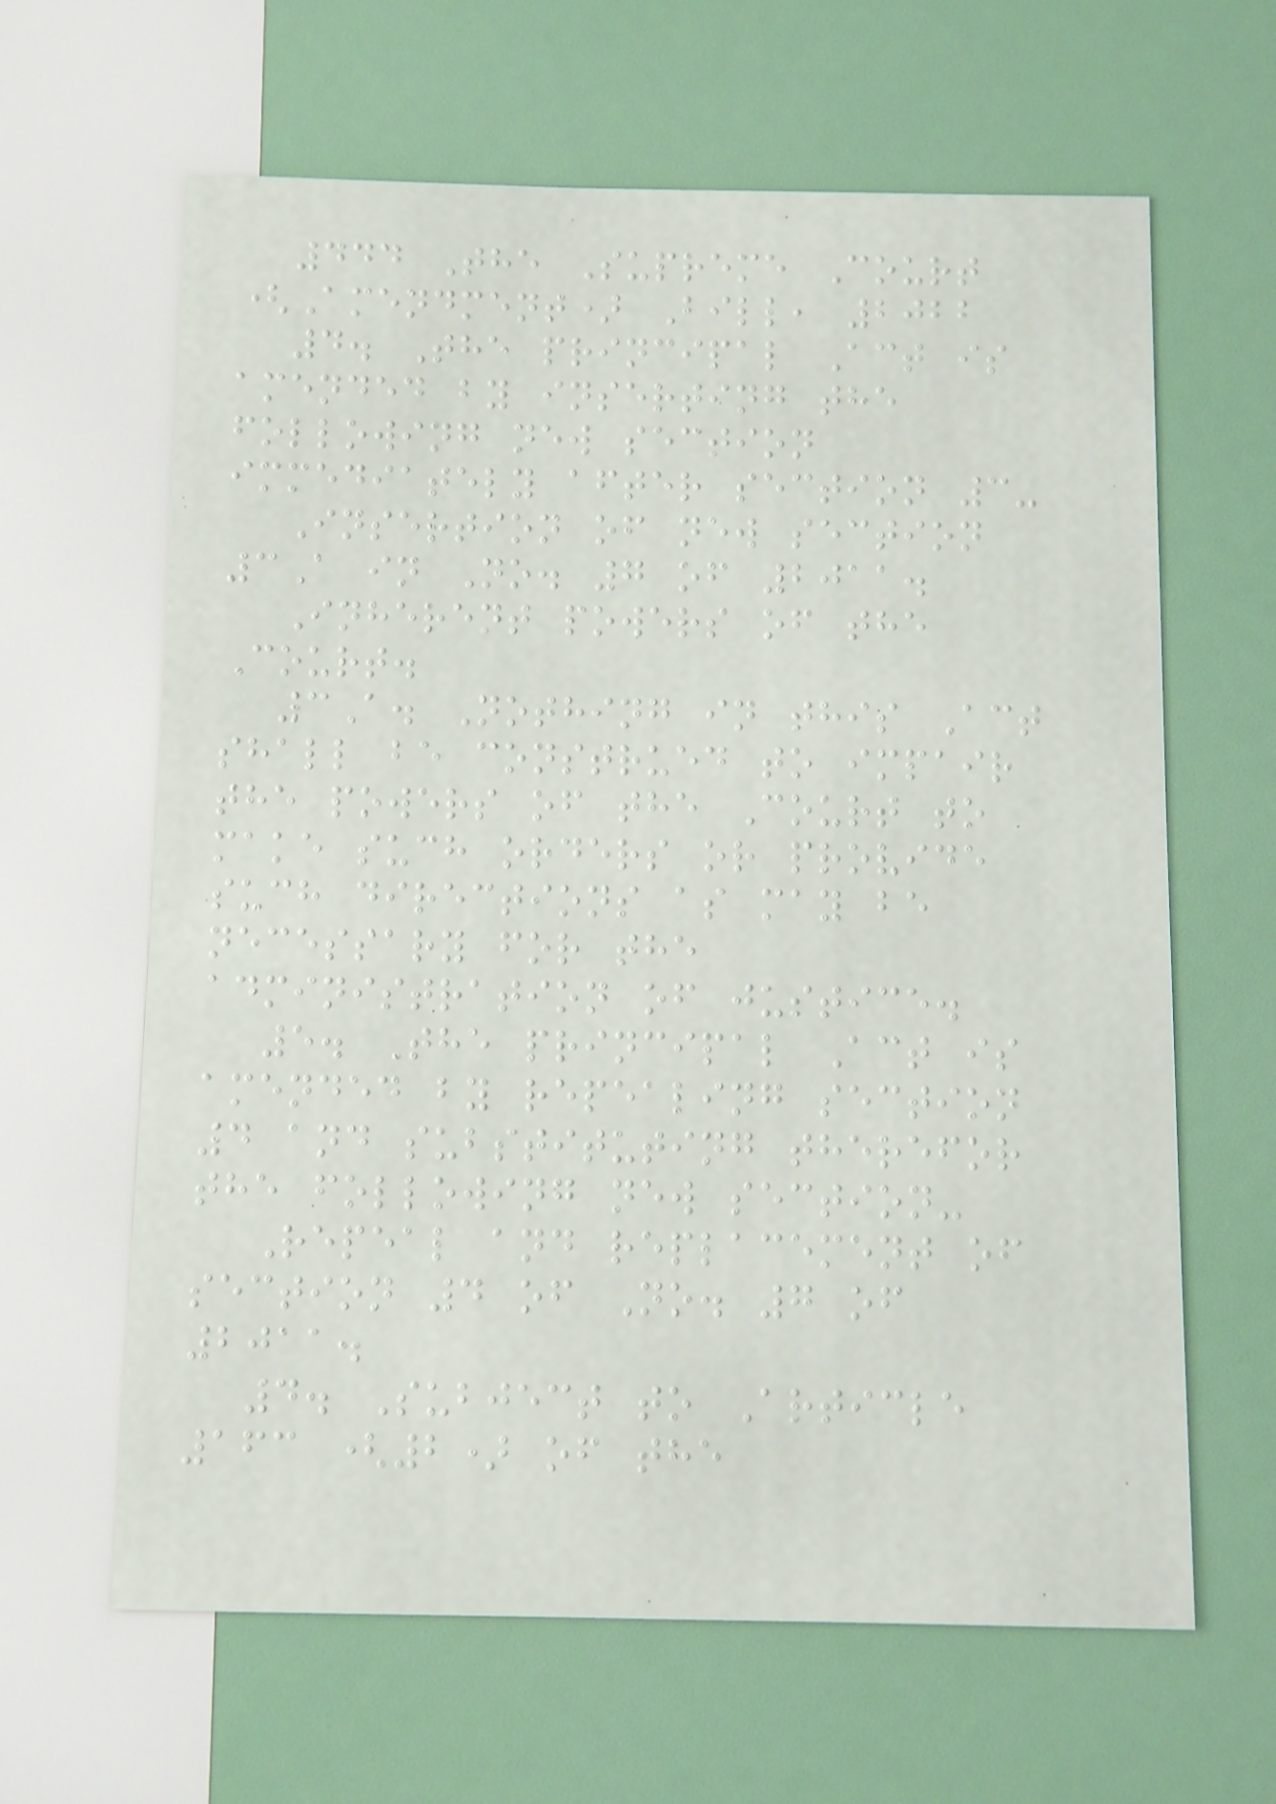444 The Supreme Court
(Amendment) Bill, 2022
4. The principal Act is
amended by inserting the
following new section
immediately after section 3-
Insertion of new section
3A in No. 7 of 2011.
Inherent powers of the
Court.
3A. Nothing in this Act
shall be construed to impair
the powers of the Court to
make such orders or provide
such directions as may be
necessary for the
administration of justice.
5. The principal Act is
amended by repealing section
4 and substituting therefor
the following new section-
Repeal and replacement of
section 4 of No. 7 of
2011.
4. Subject to Article
163 (2) of the
